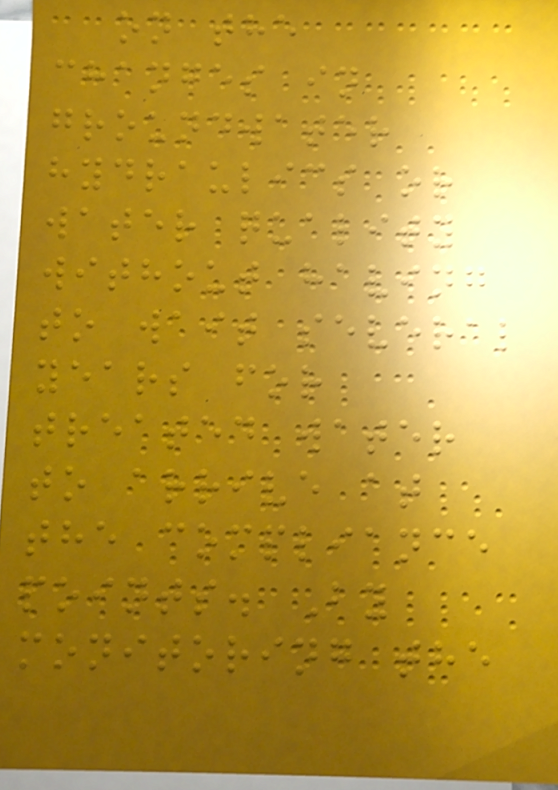on the
changes in
groundwater
hydraulics or
water quality
without having
to wait several
years for
treated water
to arrive at
the compliance
points. By
monitoring the
